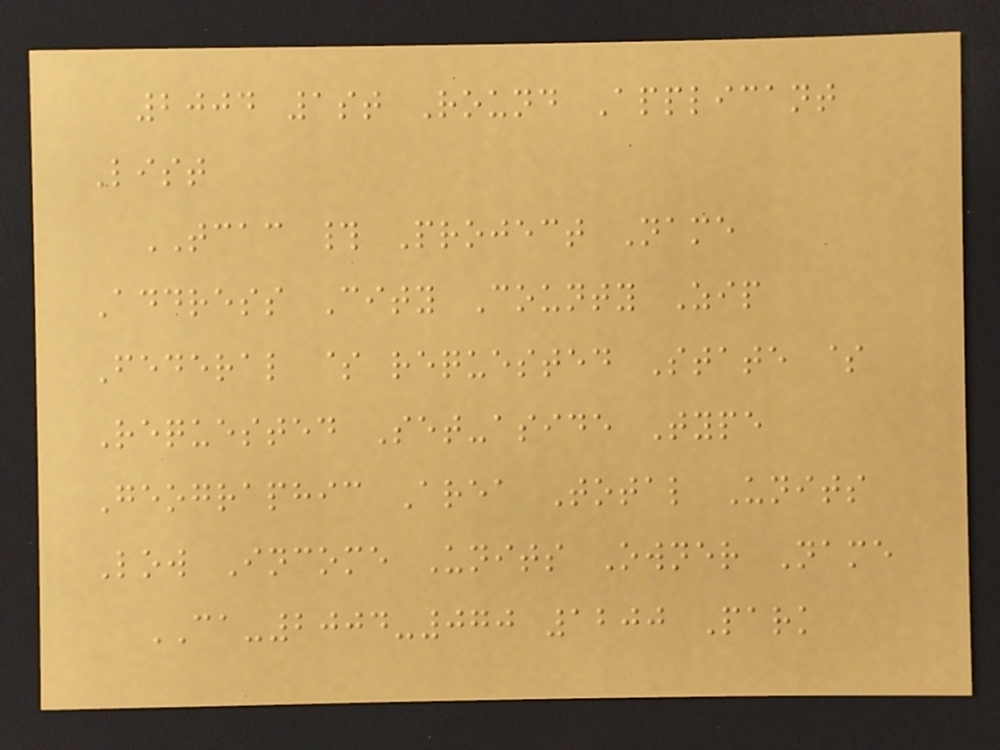2004 1st Round Applicant
List
TCAC # Project Name
Address City County Zip
Federal $ requested State $
Requested Set-aside Type
Geographic Area Total Units
Low Income Units Owner Name
CA-2004-070 1200 Park
